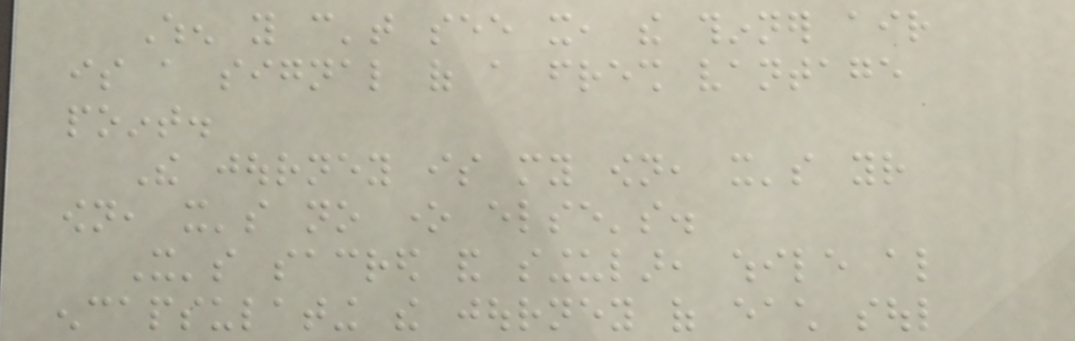When you can't see it, the thinner air
is a signal of a fresh vantage
point.
The journey is my own, it's your
own, it's no one else's.
It's sacred and singular, while also
encapsulating the journey of each soul
